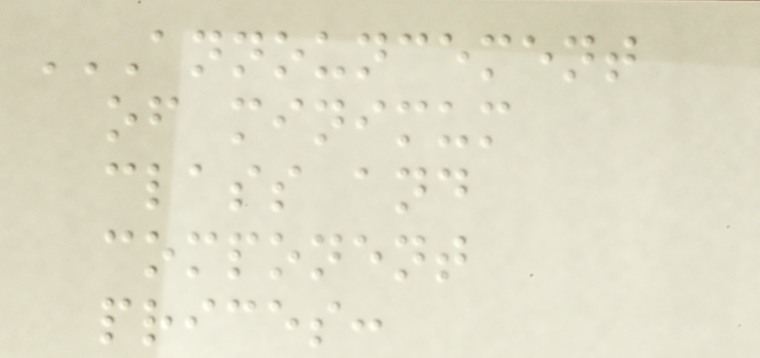ANNOUNCEMENT
OF MINIMUM
CLASS AND
COMPONENT
PRICES:
